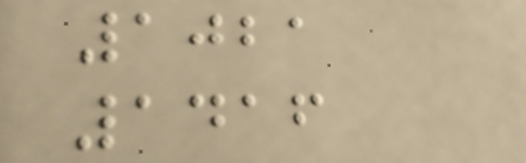1021
1416
